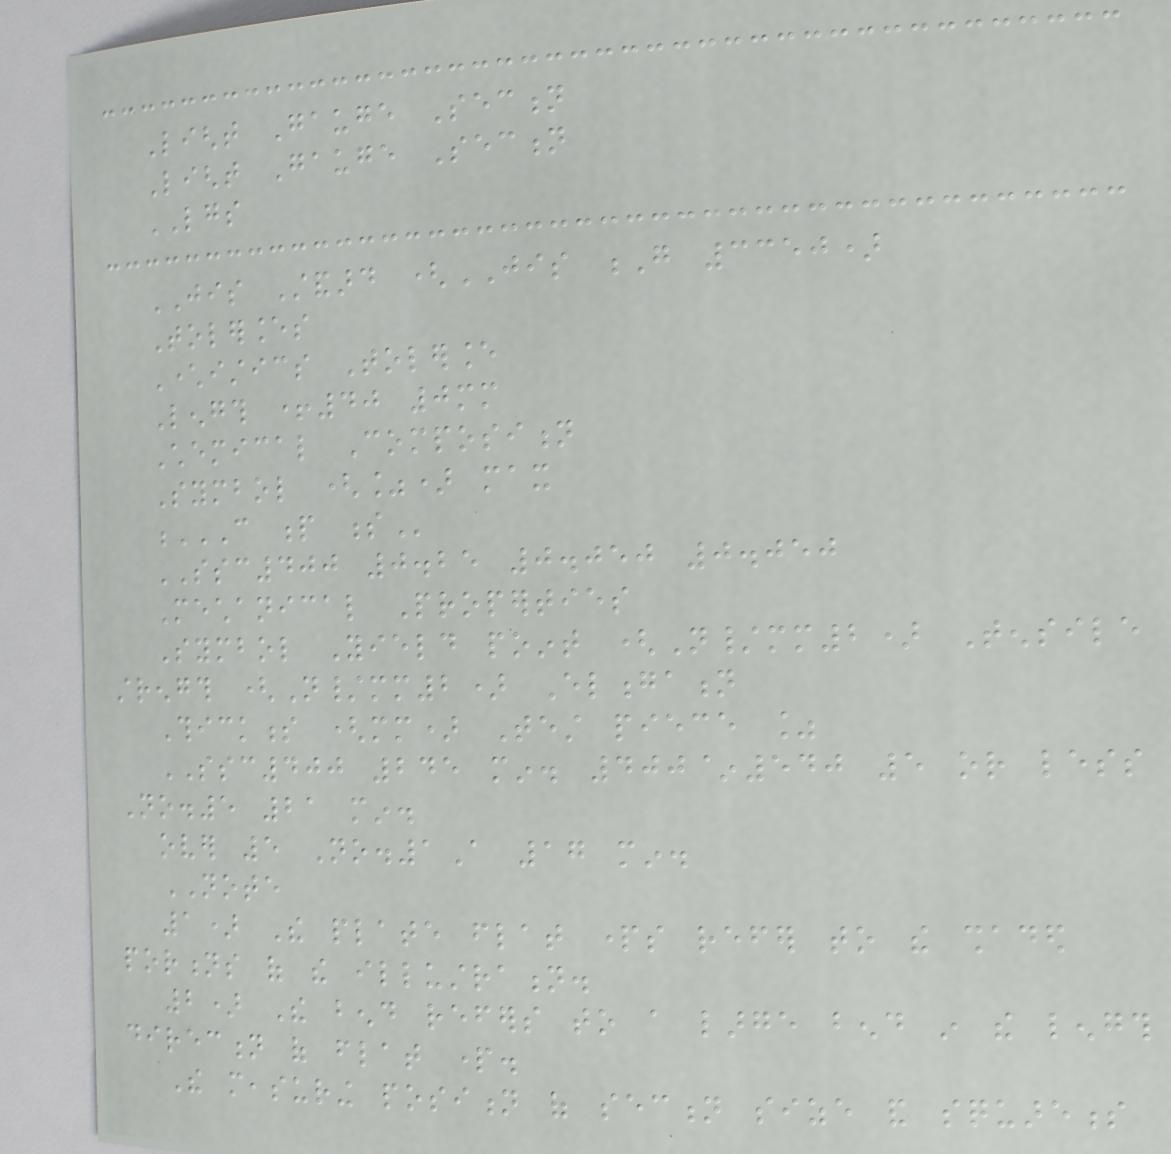Light Gauge Section
Light Gauge Section
LGS
JIS Standard (JIS G 3350)
Tolerances
Characteristics Tolerance
Length +40 0mm
Chemical Composition
Symbol (%) max
C P S
SSC400 0.25 0.050 0.050
Mechanical Properties
Symbol Yield point (N/mm2) Tensile
strength (N/mm2) Elongation
Thickness (mm) Test piece %
SSC400 245 min. 400~540 5 or less
No.5 21 min.
over 5 No.1A 17 min.
NOTE
1) The plate flat parts refer to the shaded
portions of the illustration.
2) The bend refers to a large bend in the length
direction of flat part.
The measuring position of section size and squareness
